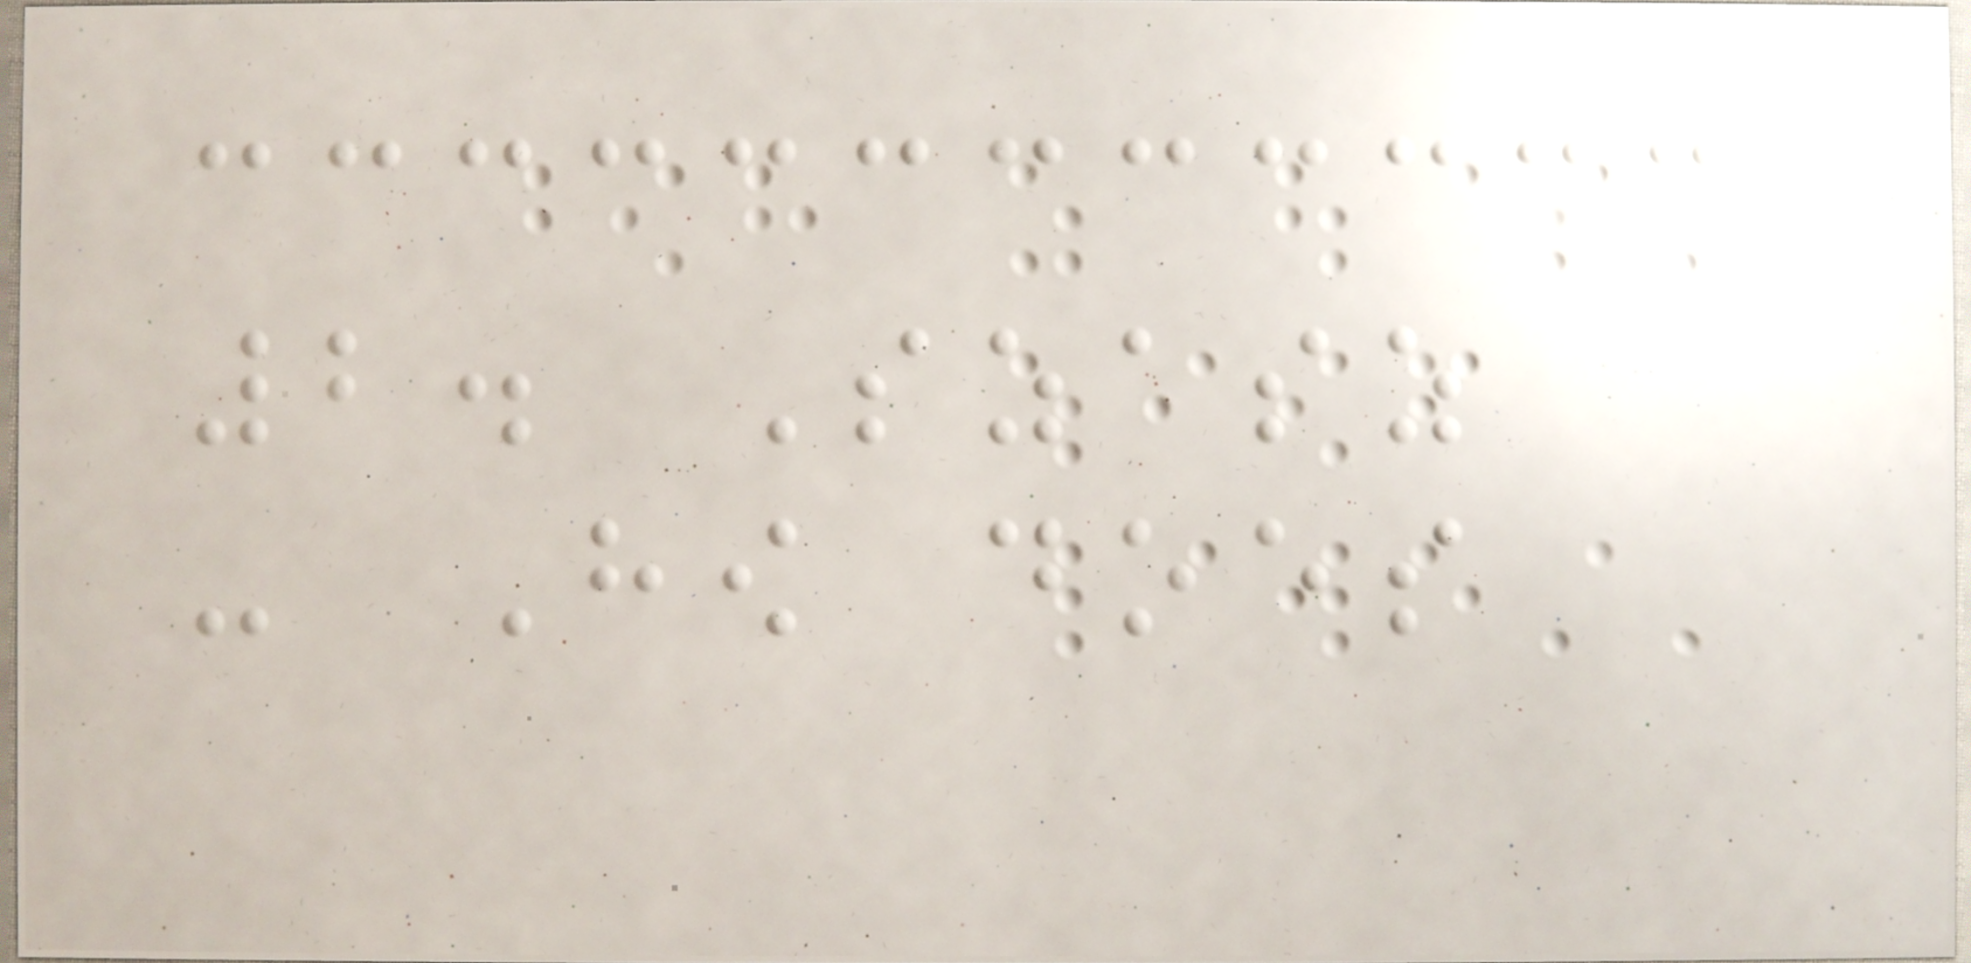2. Szasz
- How does
